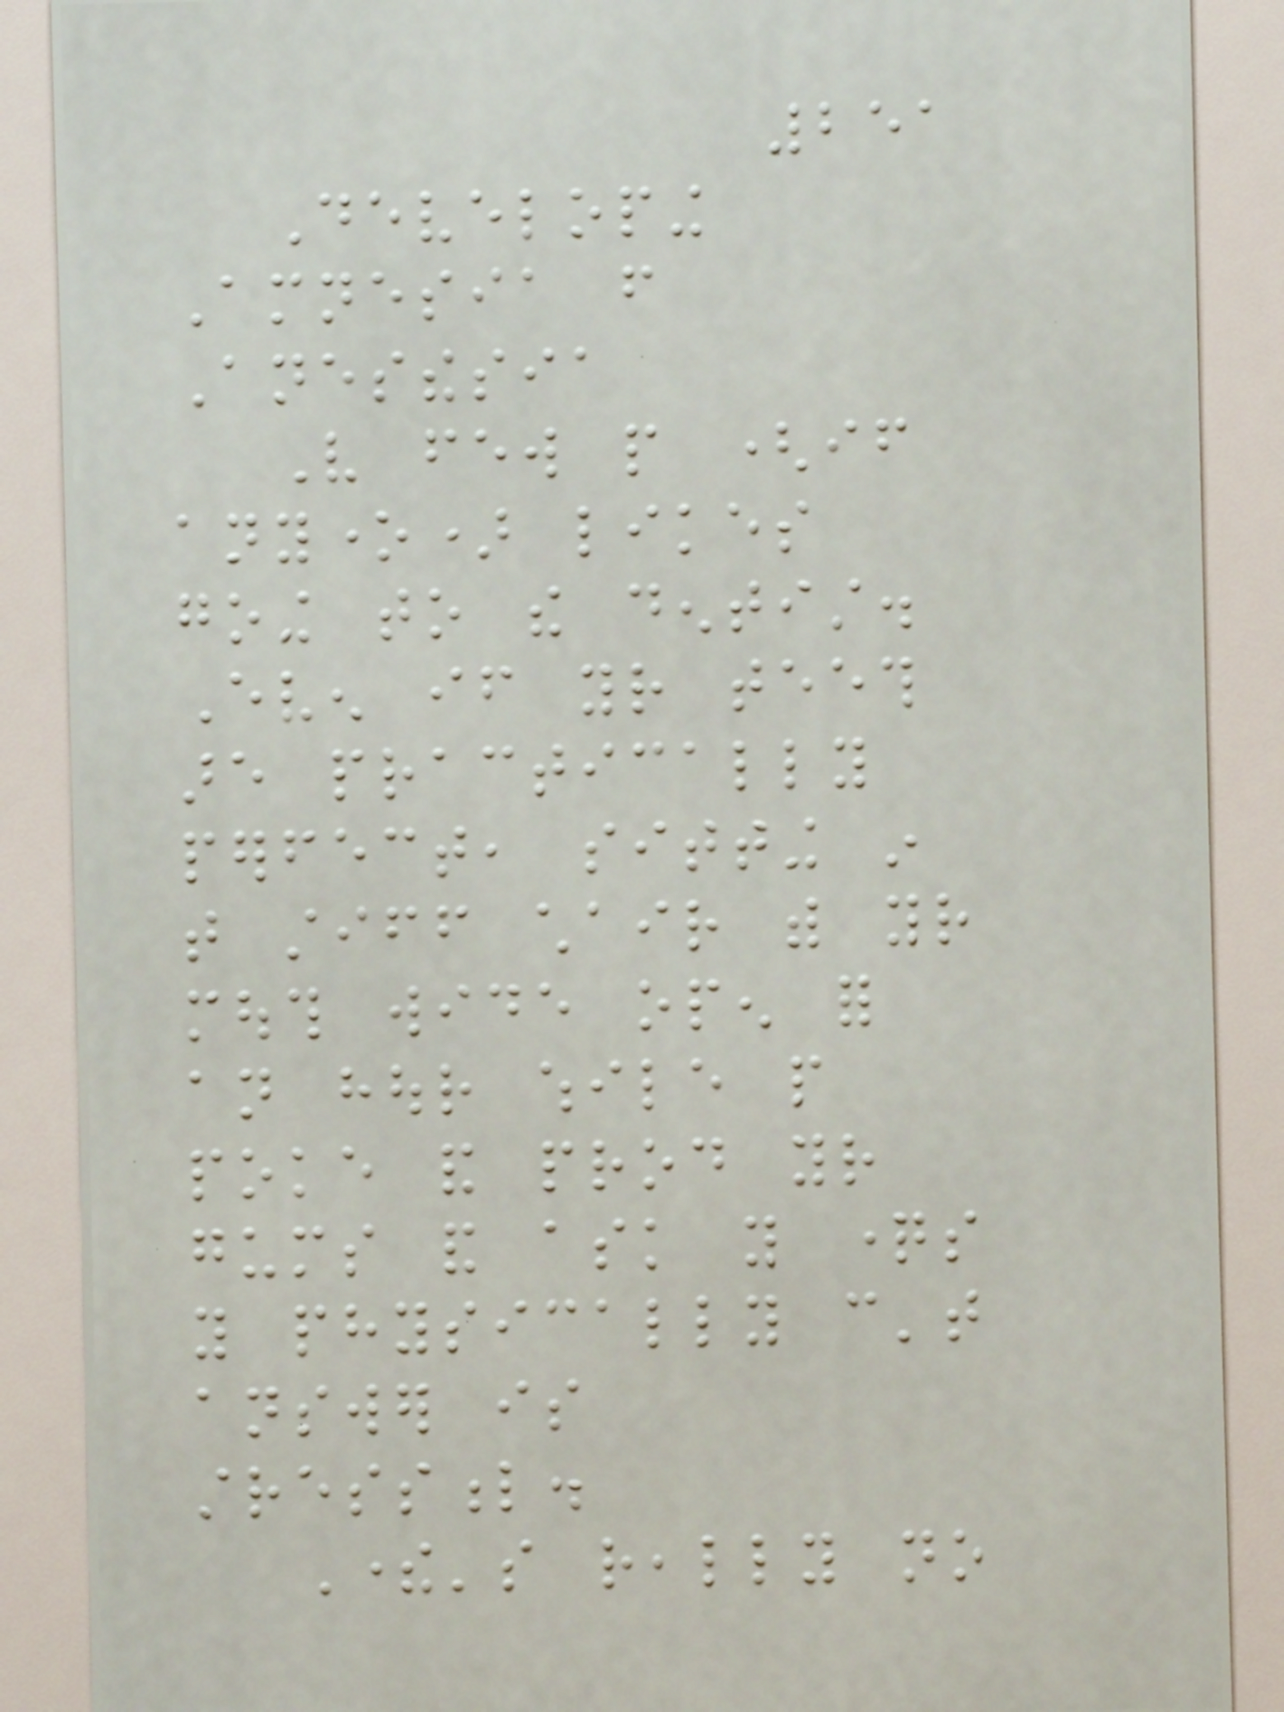251
Developing
Amnesia from
Anesthesia
Very few people (if
anyone) likes
going to the dentist.
Even if your teeth
are practically
perfect, sitting in
that stiff chair with your
mouth wide open for
an hour while people
poke and prod your
gums and ask you questions
you physically can't
answer is
stressful.
There's really no
